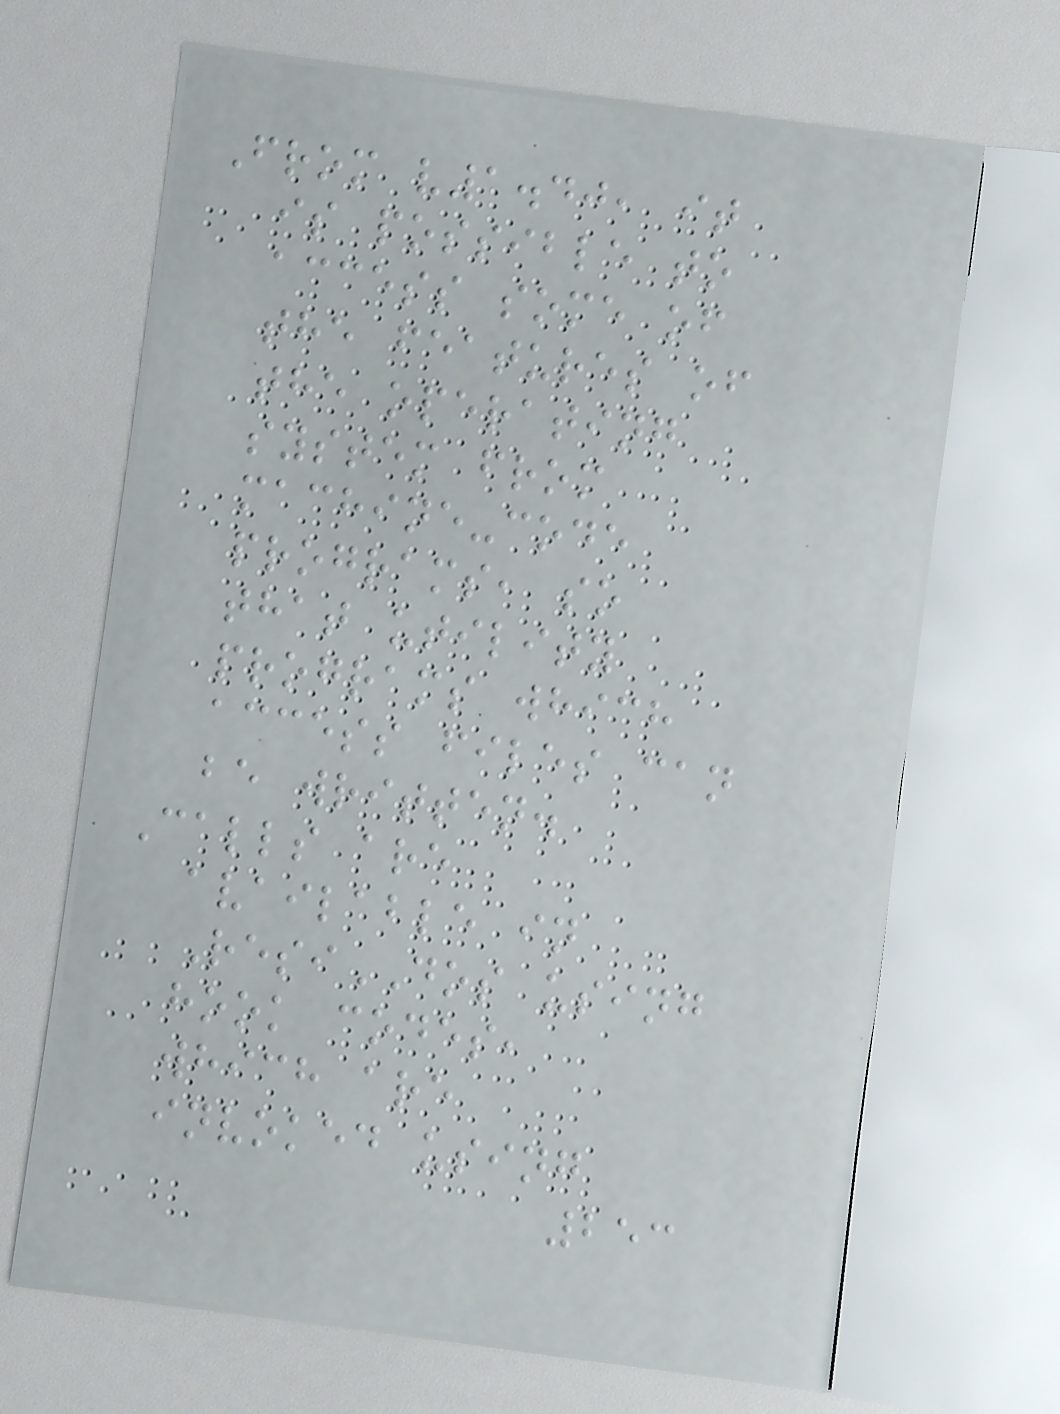From v1.40, it
is possible to
access some of
the features of
the operating
system from
machine-code
programs, so
that utility
programs which
access files can
be written.
Calls are
available in
ResiDOS using
hook codes,
which are
invoked using
253
